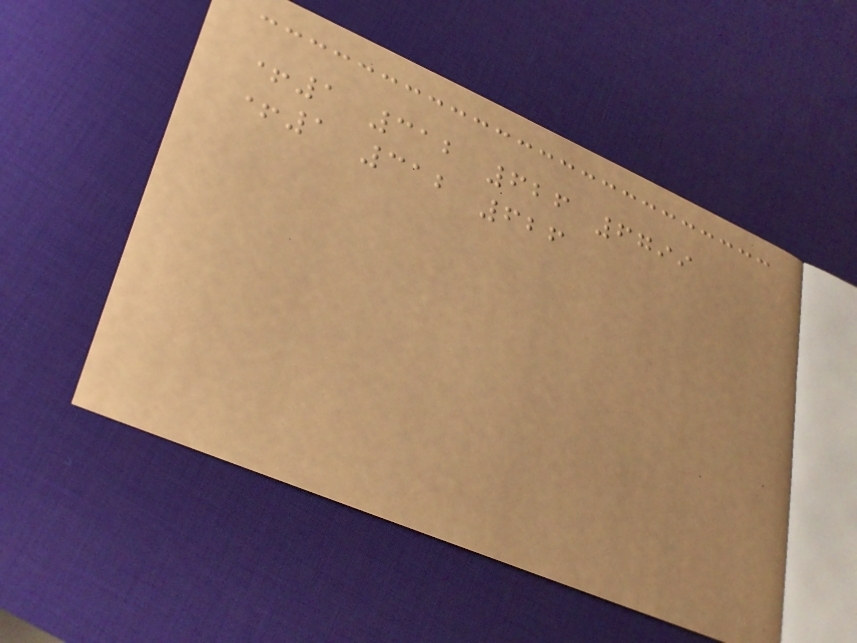+1 312 626 6799
+1 312 626
